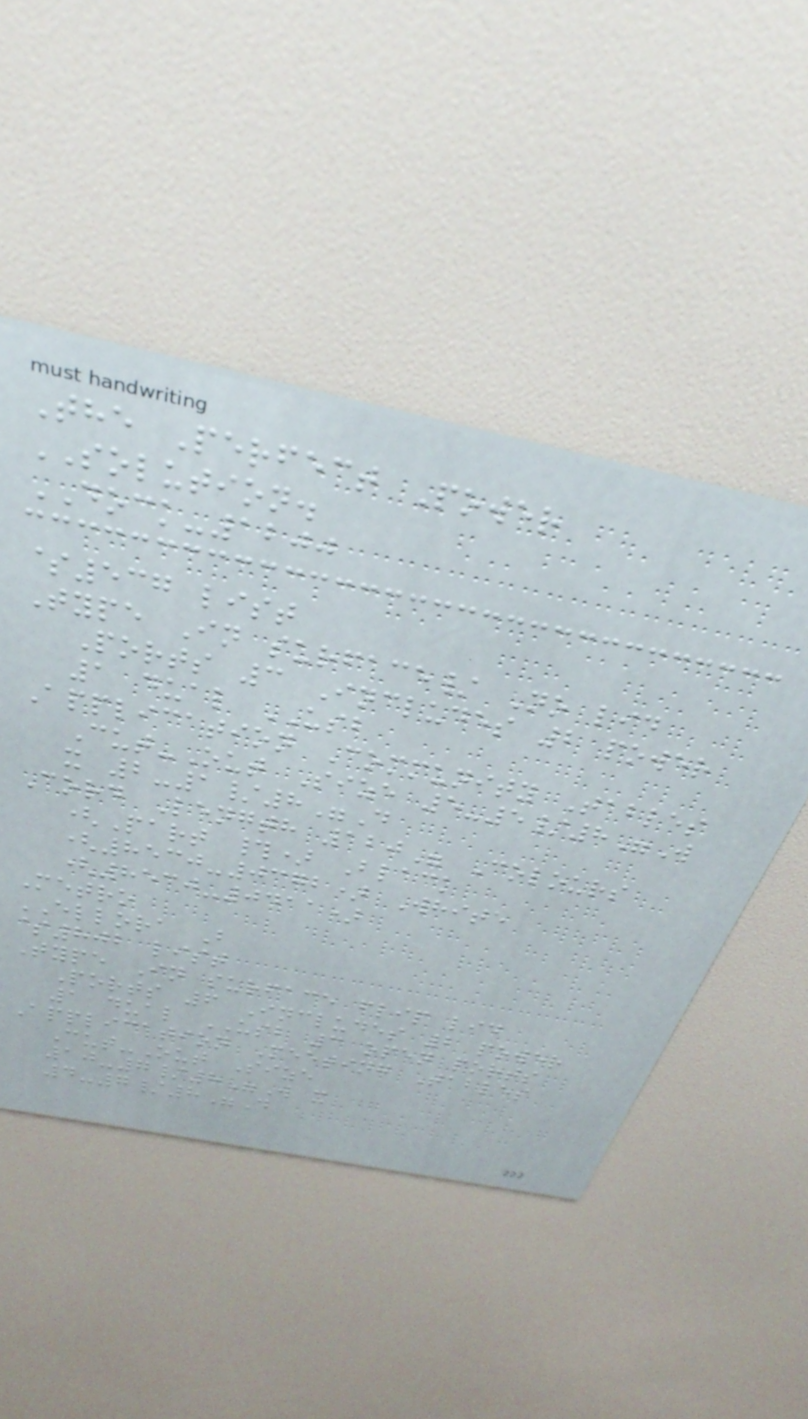The Perfect Power
SOLUTION.
DOCK-1200
$537 list
Type In surface/ No lid
Ports 3 Includes 2 power
1 dual USB
Application Community Tables
Cut-Out Size 5-5/8"W
x 2-1/8"D
Cord Length 120" Colours
(Part #) Black
(8530-0372) White
(8530-0411)
Metro
ELLORA B
$802 list
Type In surface flip lid
Ports 6 Includes 2 power
1 dual USB 3 open ports
Application Meeting Tables
Cut-Out Size
10-7/8"W x
4-7/8"D
